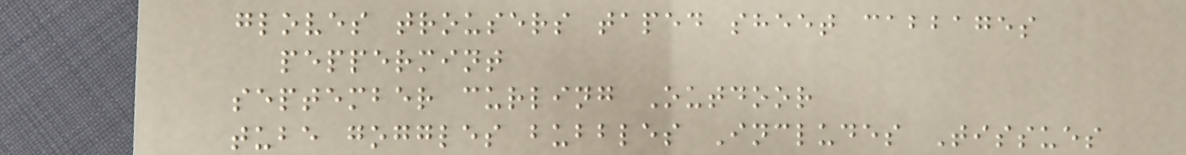gloves trousers taped sheet cabbages
peppermint
september curling Outdoor
tube goggles bubbles Includes Tissues
